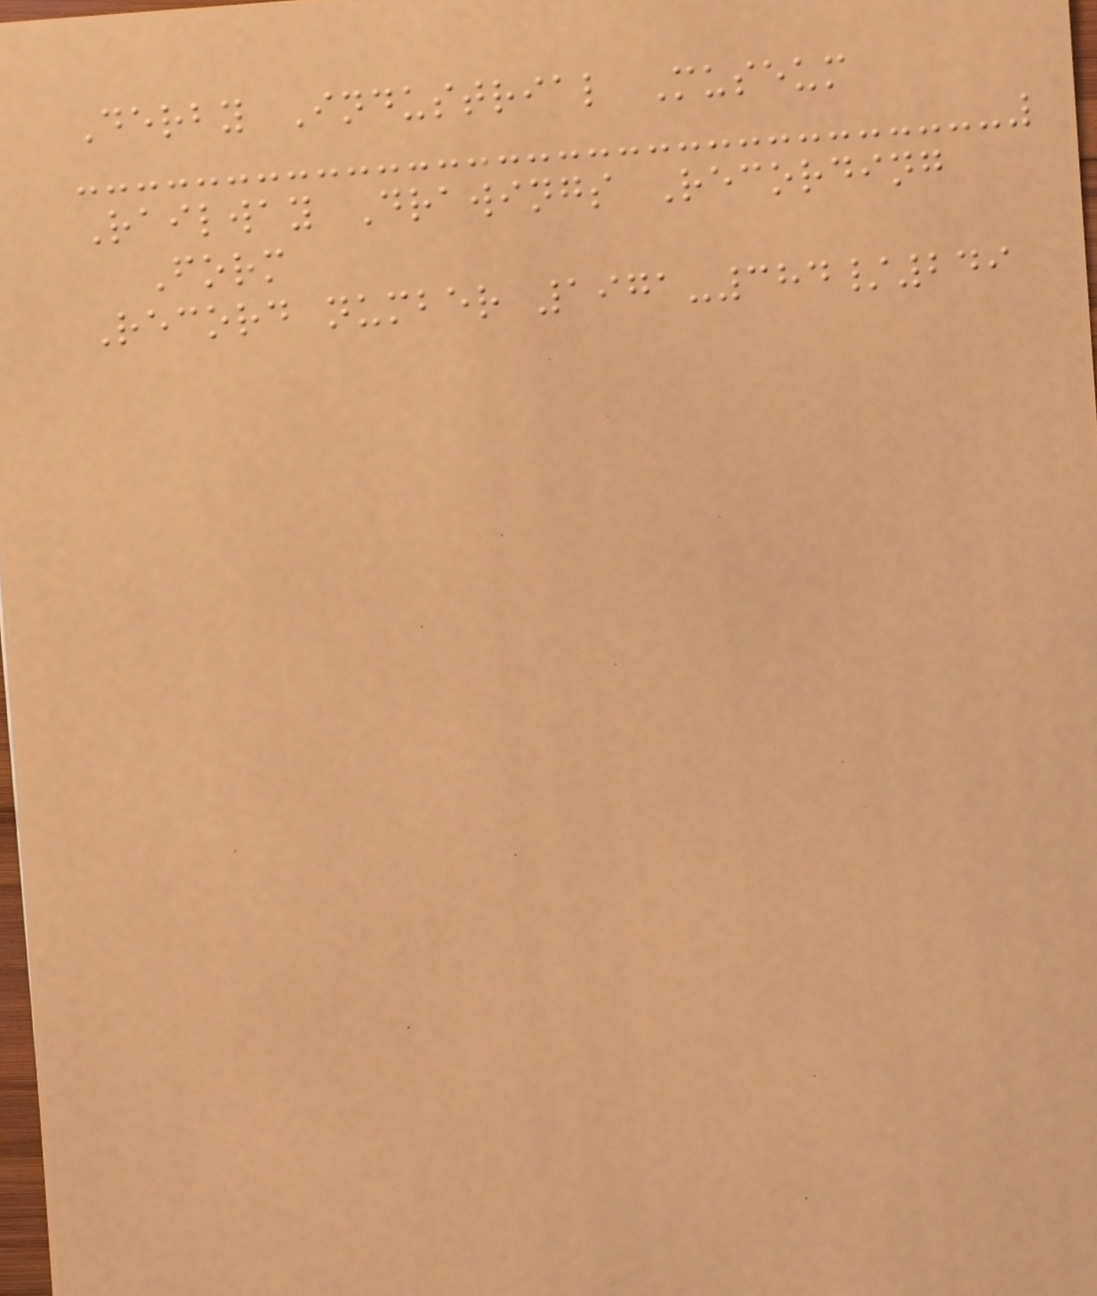Derby Industrial Museum
Railway Drawings Recording
Form
Record number 1971-384/249
